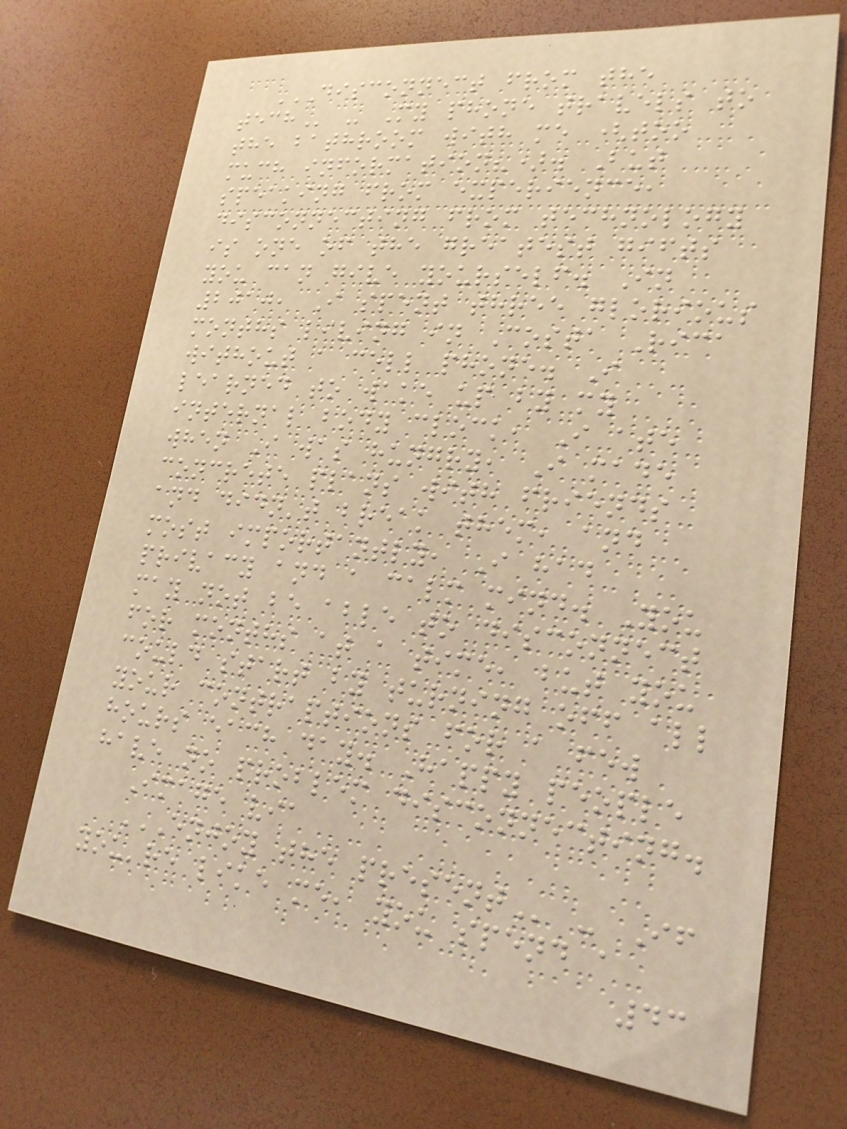DISCONNECT FROM THE
TECH - My phone travels to
the bathroom with me (too
much information?). But
speaking from experience,
disconnecting from technology
is one of the greatest gifts
you can give yourself. In
2010, I spent three glorious
months living in Costa Rica
without a cell phone. I
learned to wake up by my
internal body clock, I ate
when I was hungry, I made
concrete plans with friends
and didn't break them, and
most importantly, I had
privacy and a calm mind. You
may not be able to disconnect
for months at a time, but you
could start by turning off all
your contraptions for a few
hours each day. Happy people
have no problem disconnecting.
Image via
ENJOY THE PRESENT - If
you're like me, you spend a
43
